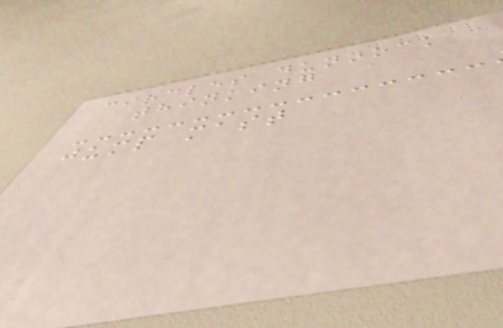circles dunnock
thinking
jump mast
